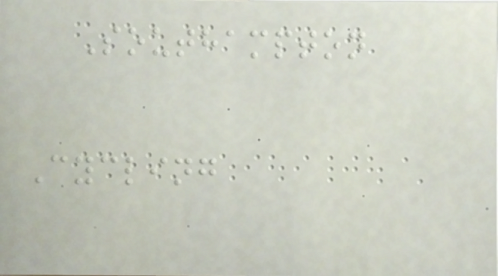Southampton
Cycling
